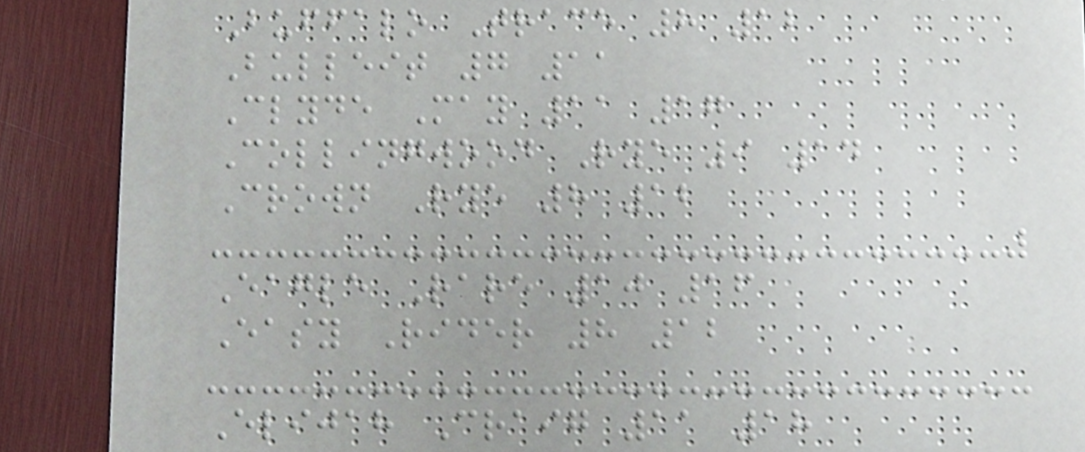Buffalo Trace 8 12
Bulleit 7 11
Clyde May 11 17
Collingwood Rye 9 14
Crown Rye 8 12
Eagle Rare 10 16
Easy Rider 8 12
Elijah Craig 11 18
